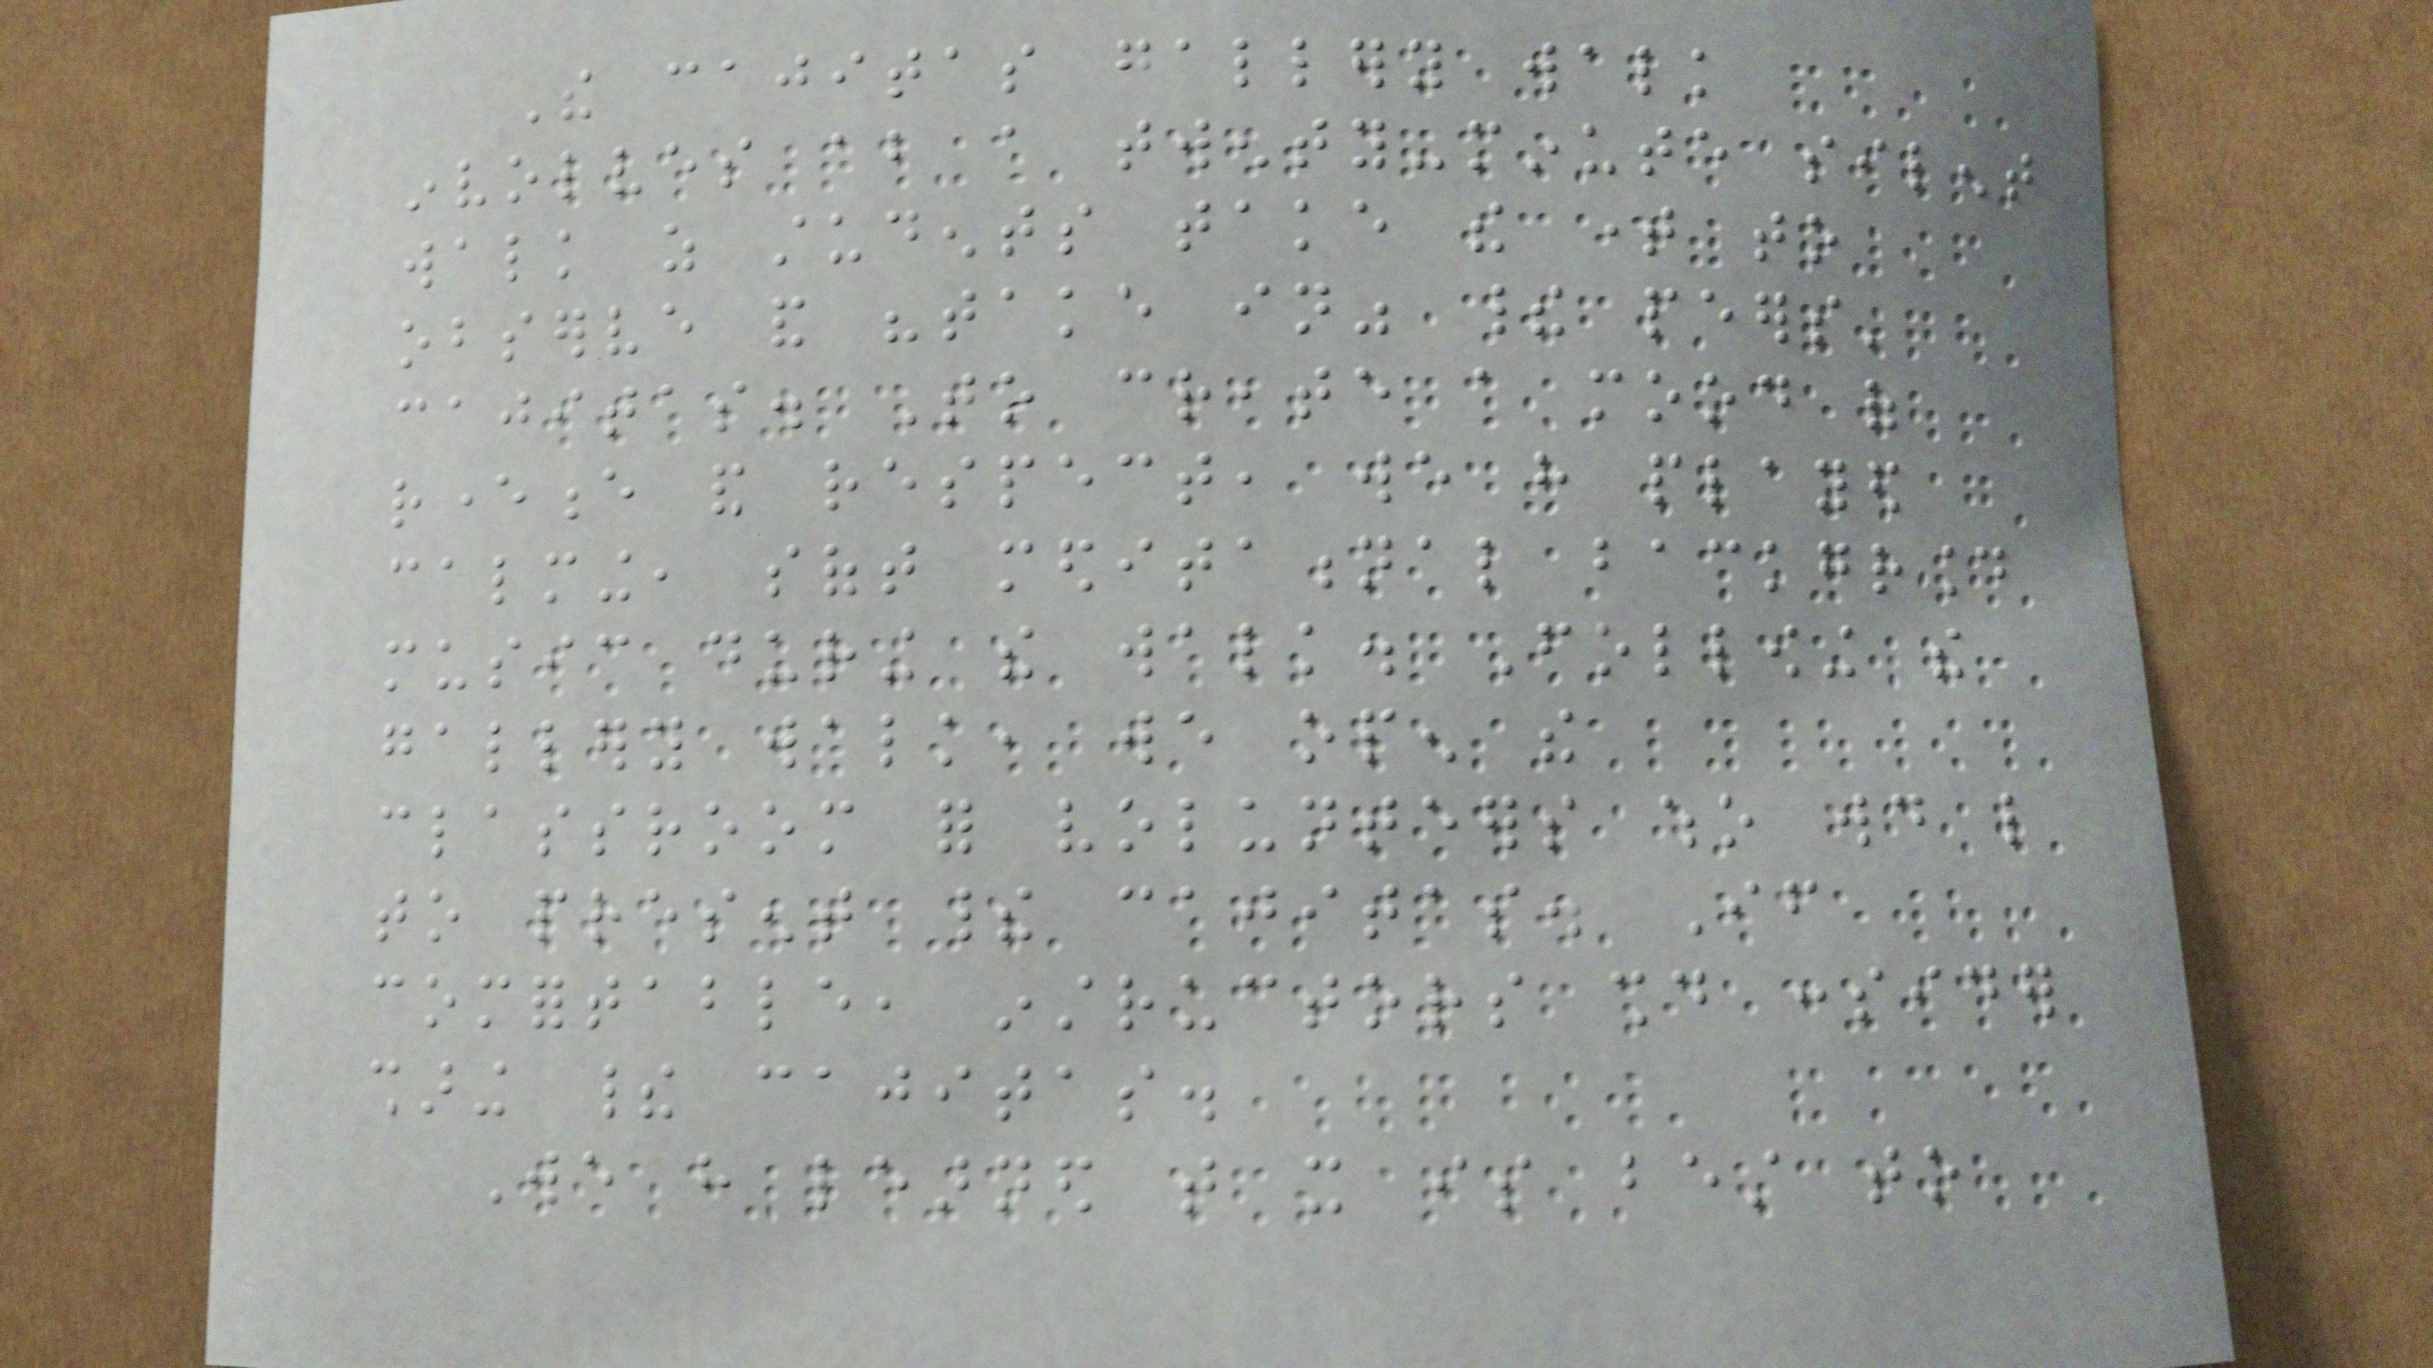The cajitas gallery walk
involves about a twenty-minute silent
walk as students take the time to
observe and "take in" their peers'
cajitas. To create a mood of
reverence and respect, we have played
calming, soft meditational background
music during the walk. Following the
gallery walk, we open the
classroom for volunteers who would like
to present their cajitas. If
comfortable, instructors should consider
sharing their cajitas.
We have learned that it is best to
